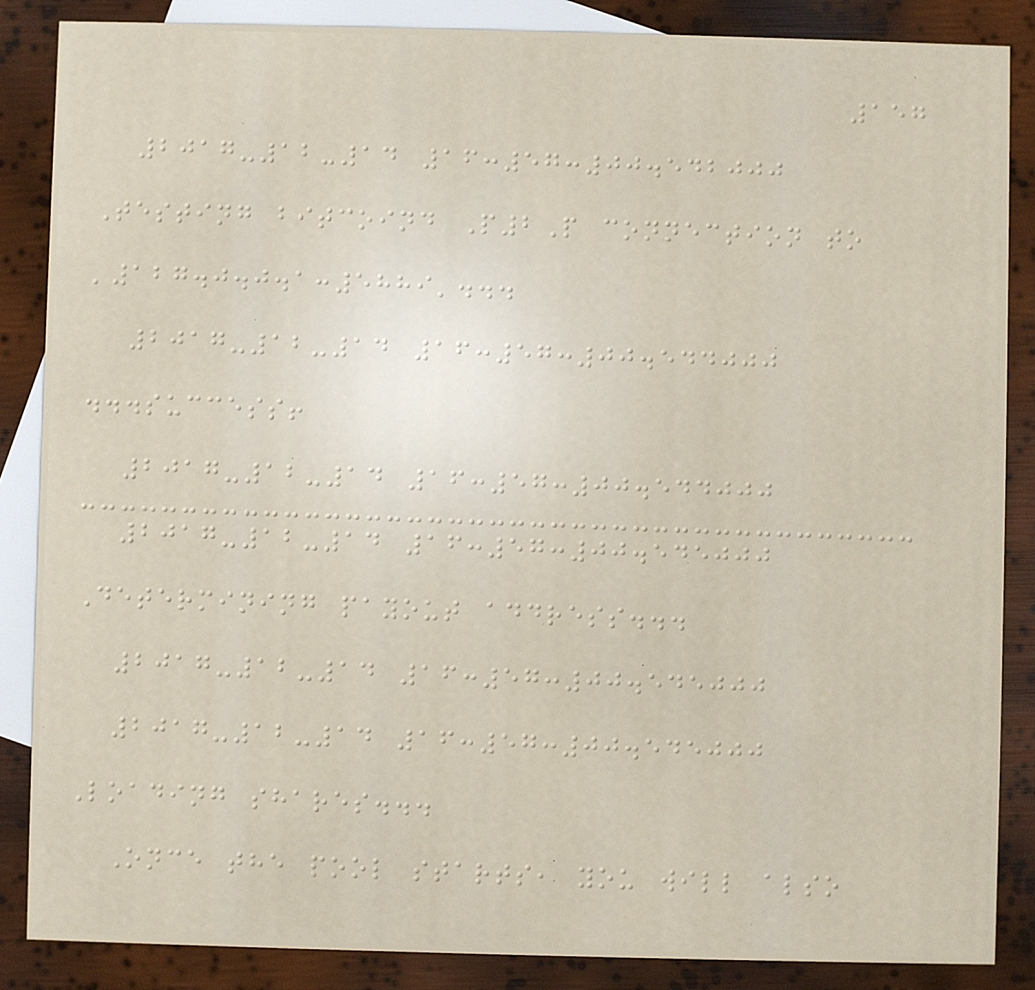157
2017-12-14 16:57:00.542000
Testing bitcoind P2P connection to
'127.0.0.1:5889'...
2017-12-14 16:57:00.544000
...success!
2017-12-14 16:57:00.544000
2017-12-14 16:57:00.545000
Determining payout address...
2017-12-14 16:57:00.545000
2017-12-14 16:57:00.545000
Loading shares...
Once the pool starts, you will also
